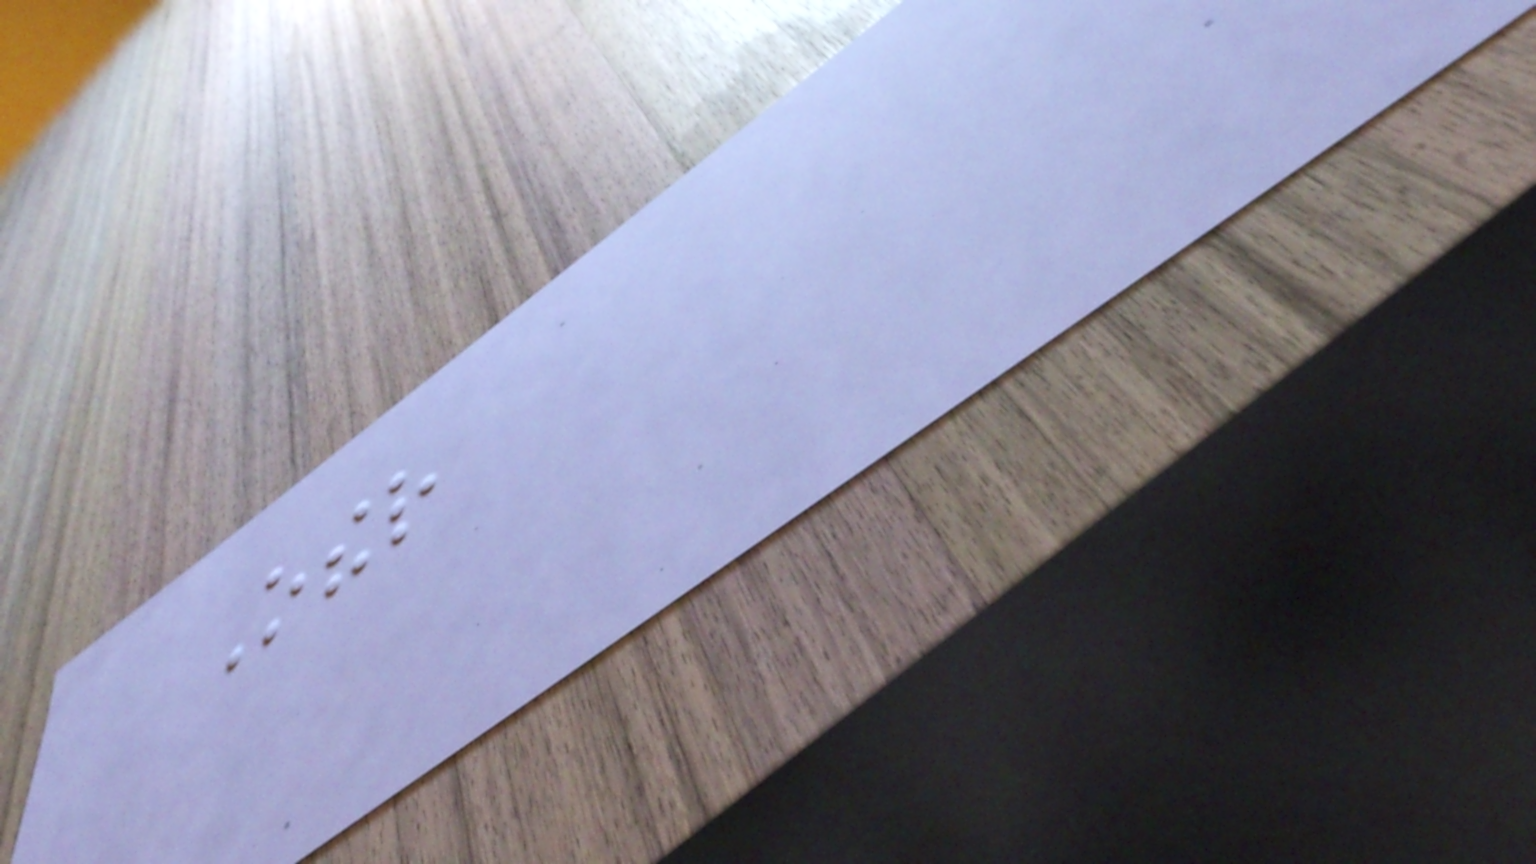Other
